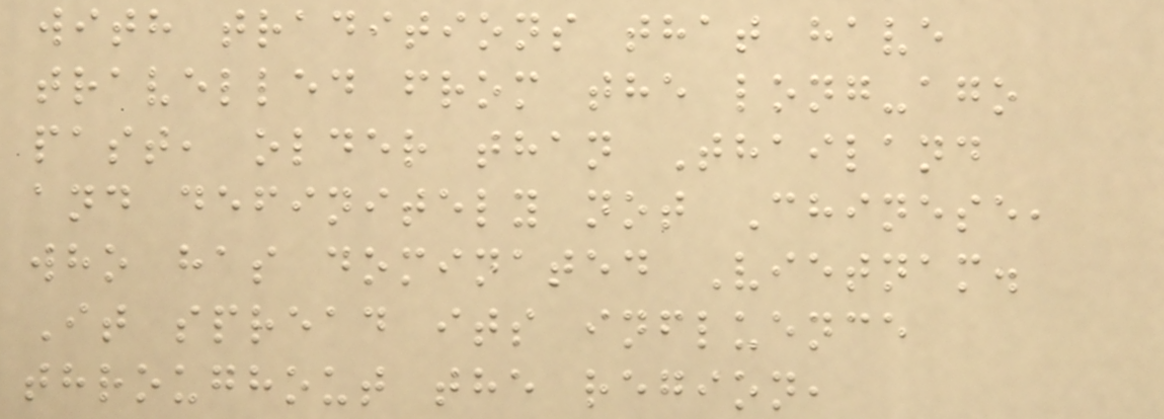with traditions that have
travelled from the long-ago
past, older than Thailand
and definitely not Chinese,
who has dominated Vietnam.
It spread its influence
throughout the region,
